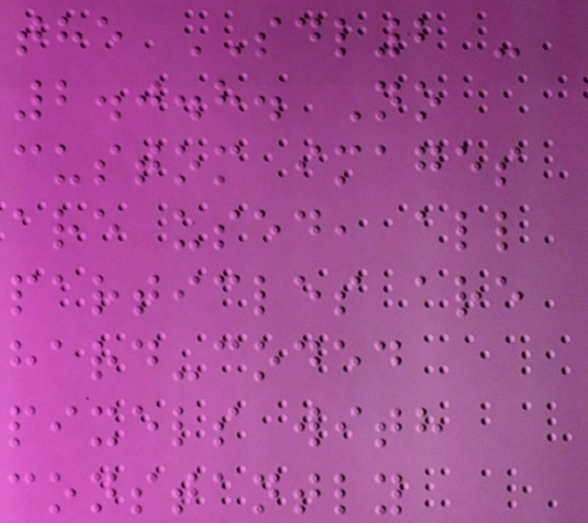the SDL2 -
2.0.8. No
custom images
are used, all
particles are
hard-coded
pixels with
constantly
